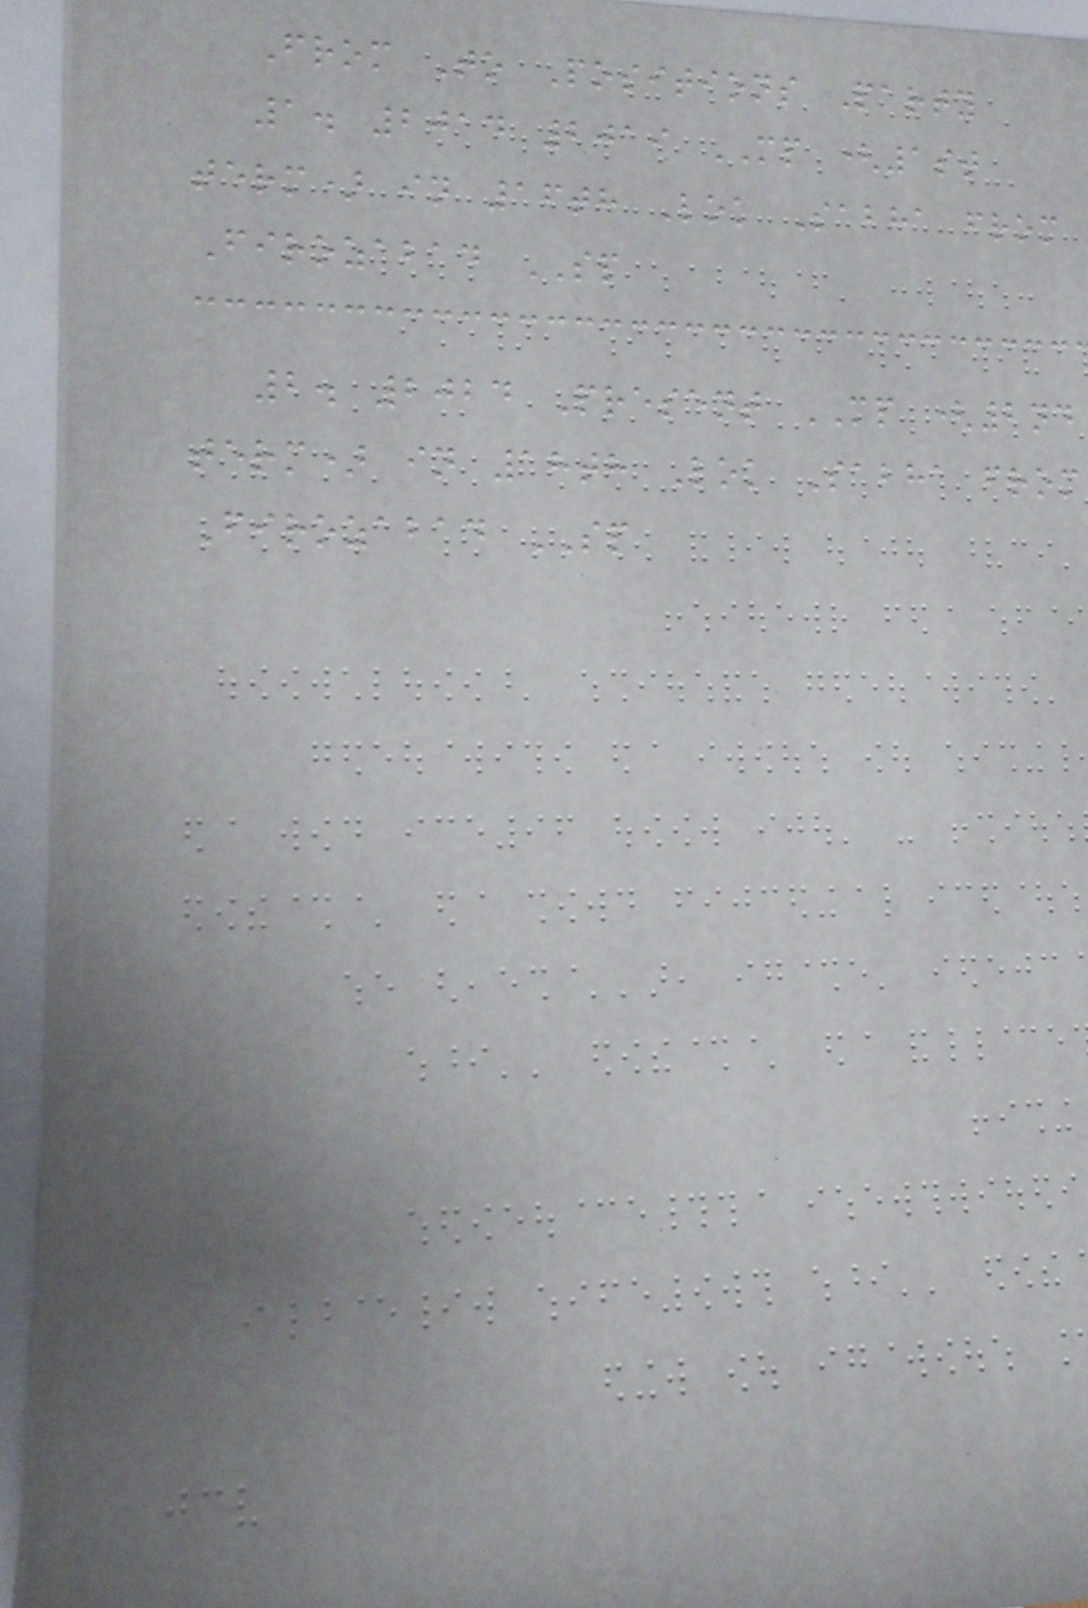From To Positions Party
1. 2014 2019 MP (1st
term) in 16th Lok Sabha from
Firozabad SP
2. 2024 Present MP (2nd
term) in 18th Lok Sabha from
Firozabad SP
